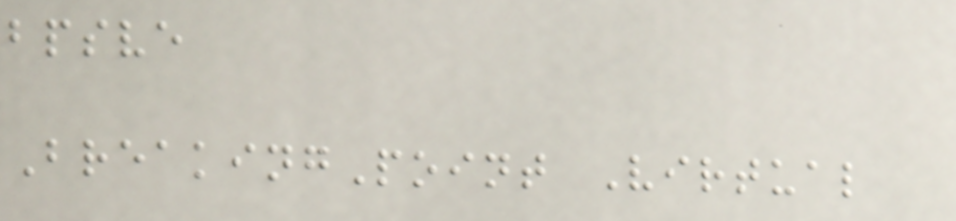bpsve
BreakingPoint Virtual
